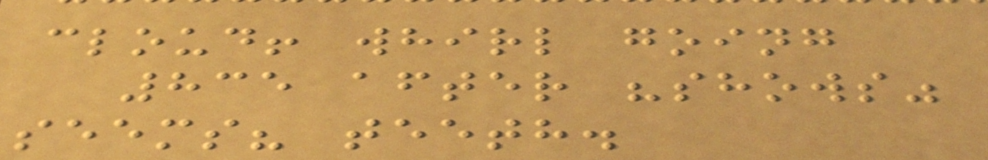cloud! whirl going
835 after "shows"
seems? teeth.
